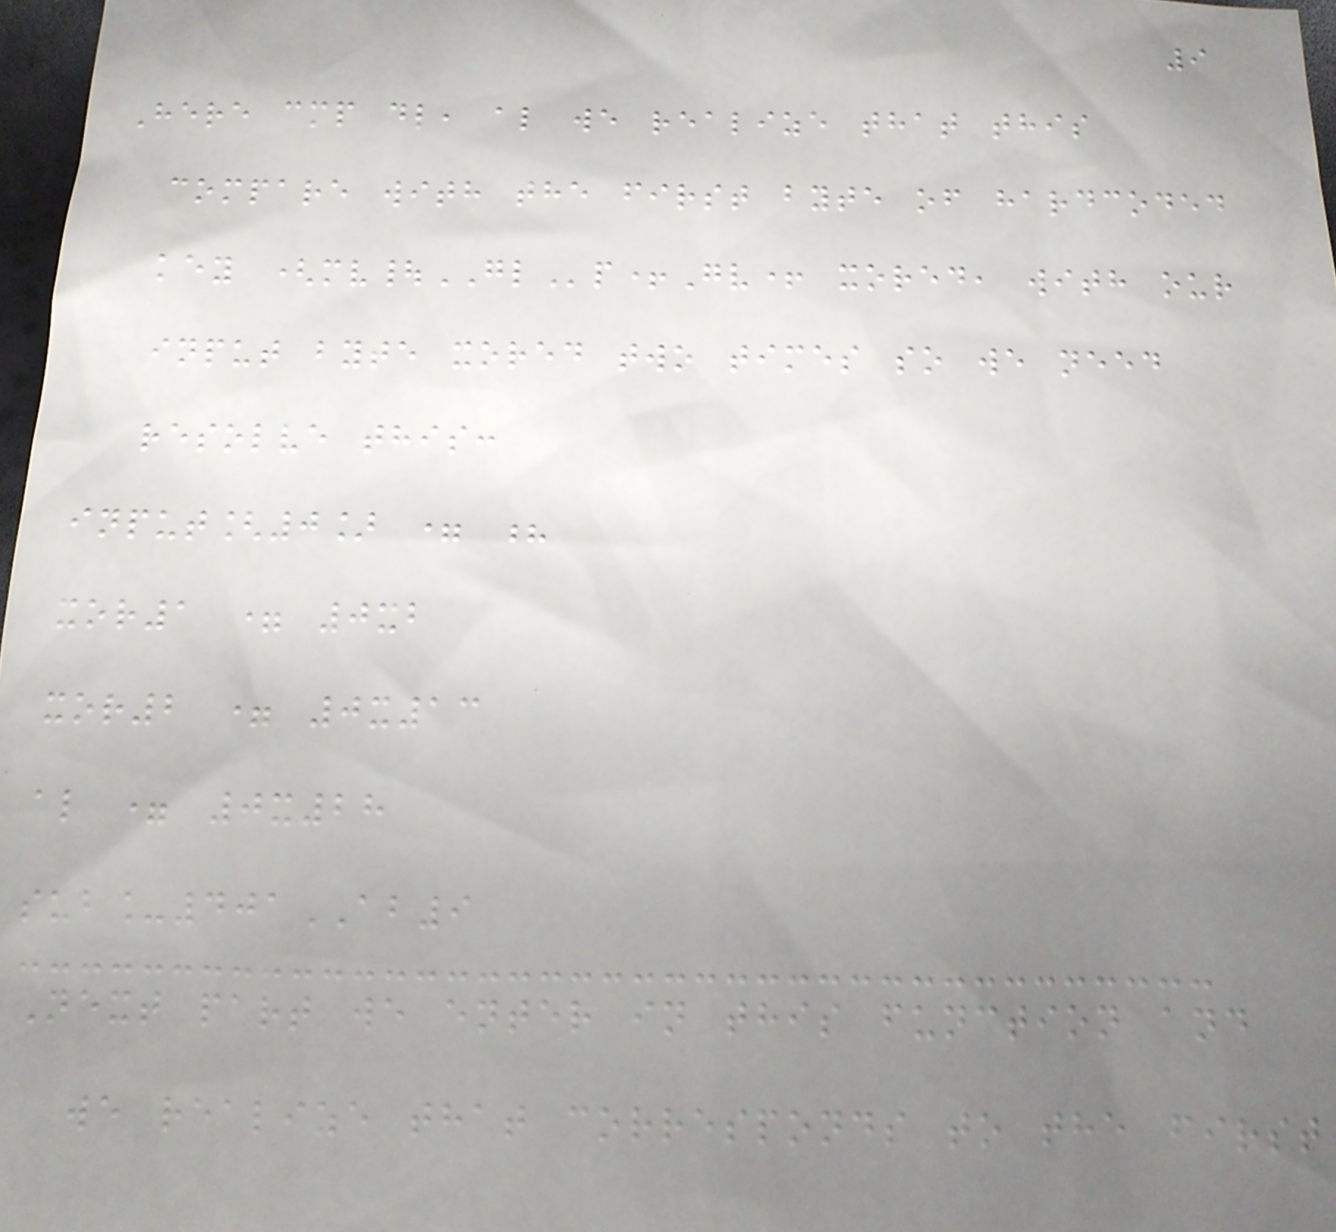9
Here cmp dl, al we realize that this
compare with the first byte of hardcoded
key (mv|GLp+Gv+ xored, with our
input byte xored two times so we need
resolve this:
input[0] = ?
xor1 = 0xb
xor2 = 0x13
al = 0x28
sub_401AB9
Next part we enter in this function and
we realize that corresponds to the first
